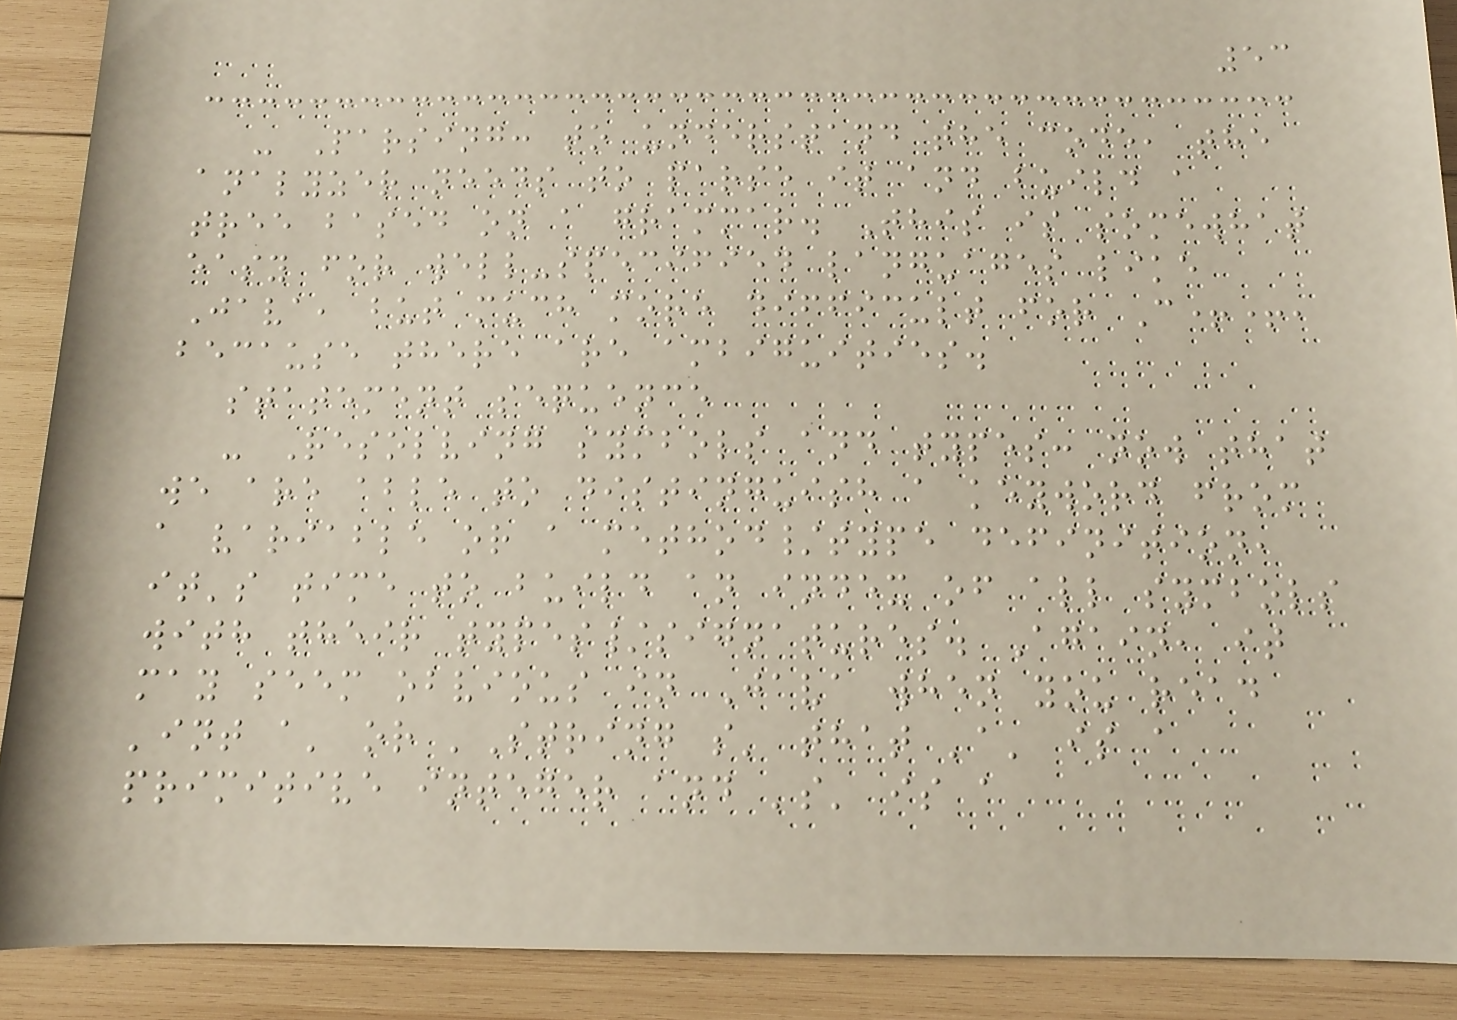53
- Parsing: to understand the code, the
analyzer needs to parse it and build a
tree based on a grammar. This is somewhat
easy for well-specified languages like
Java, but much more difficult for C++,
because there are ambiguities.
statement sequence
- Resolving symbols and types: now that
we are able to distinguish a keyword from
a variable or a method/type definition,
it's time to build an index of all symbols
with their types/signatures. Again, it
may seem obvious in Java when you read
'int a' or 'String s' that 'a' is a
primitive integer and 's' is a
